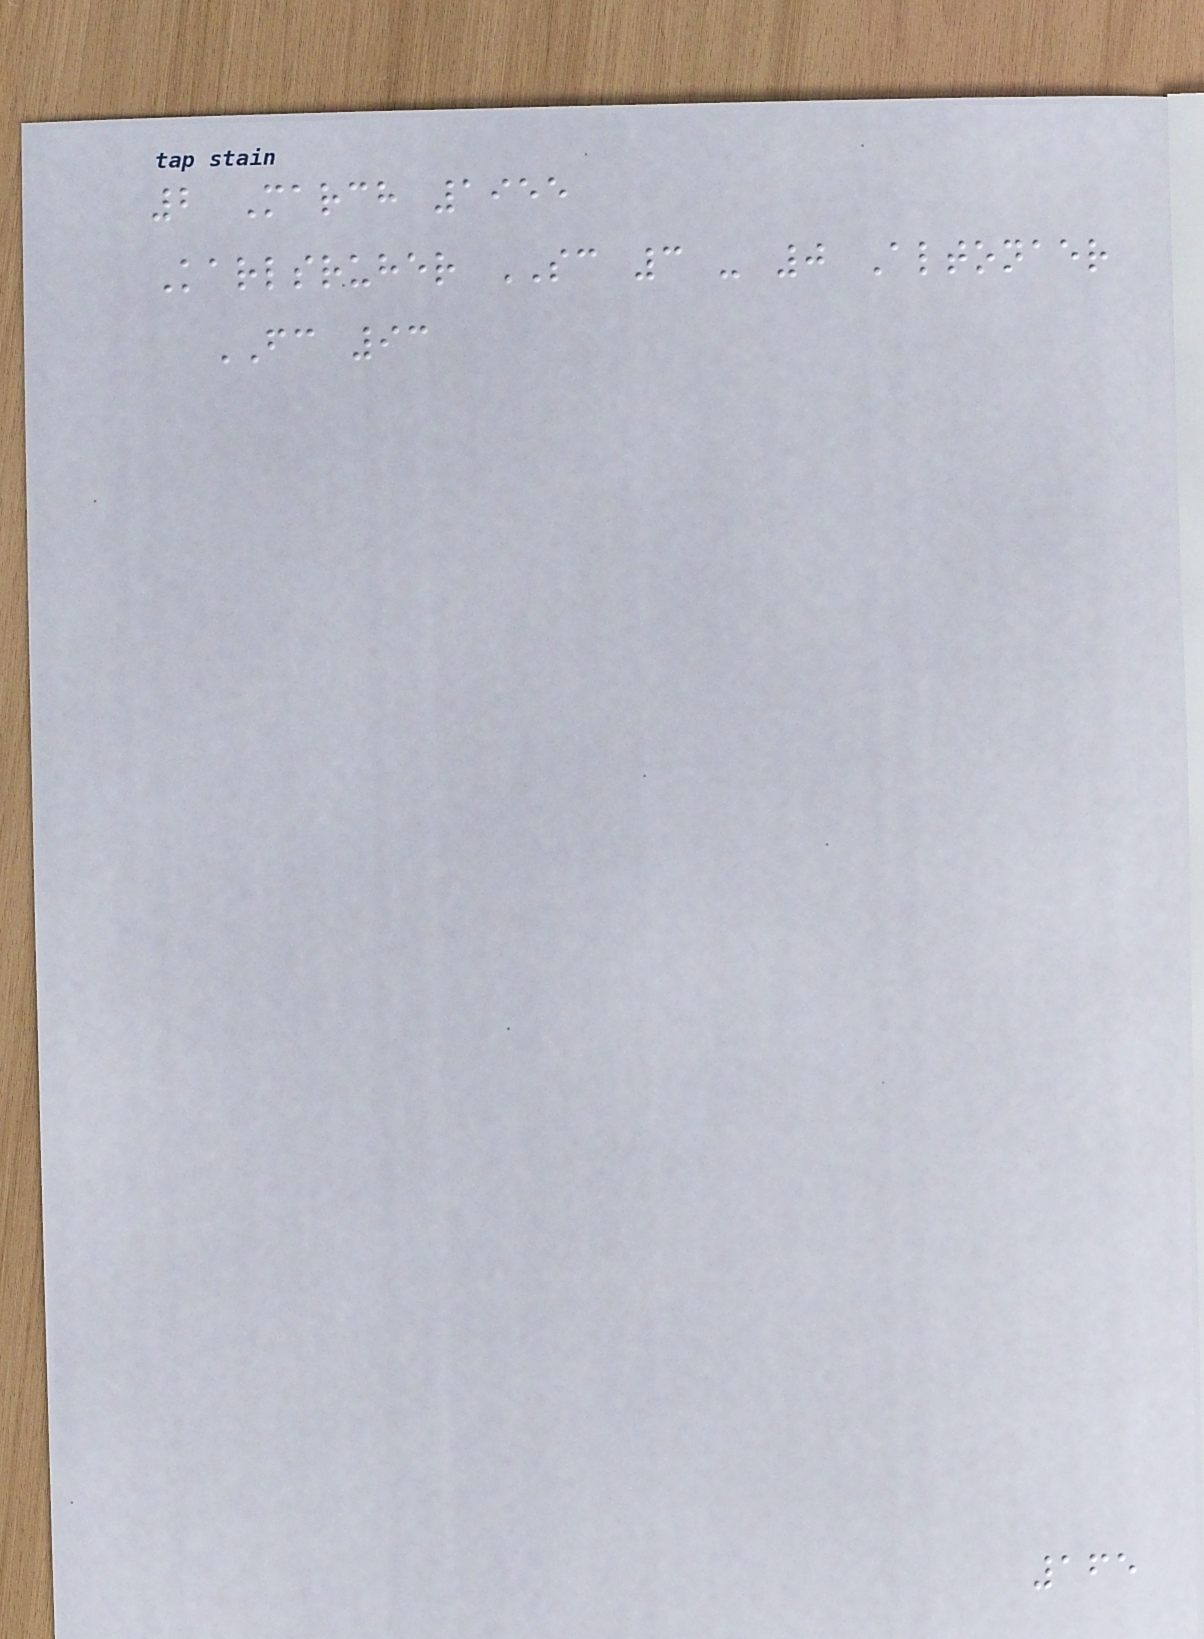2 March 1955
Karlsruher SC 3 - 0 Altonaer
FC 93
165
